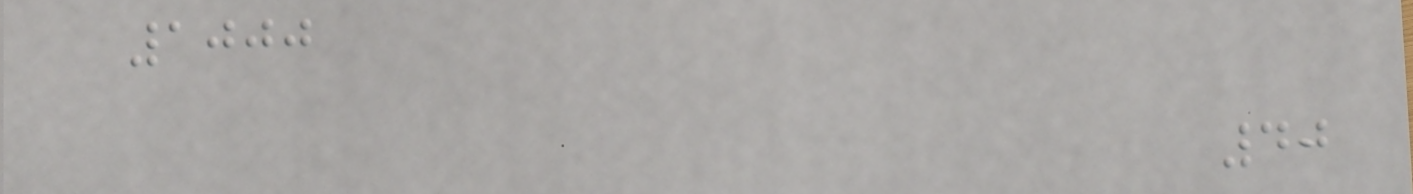1000
40
